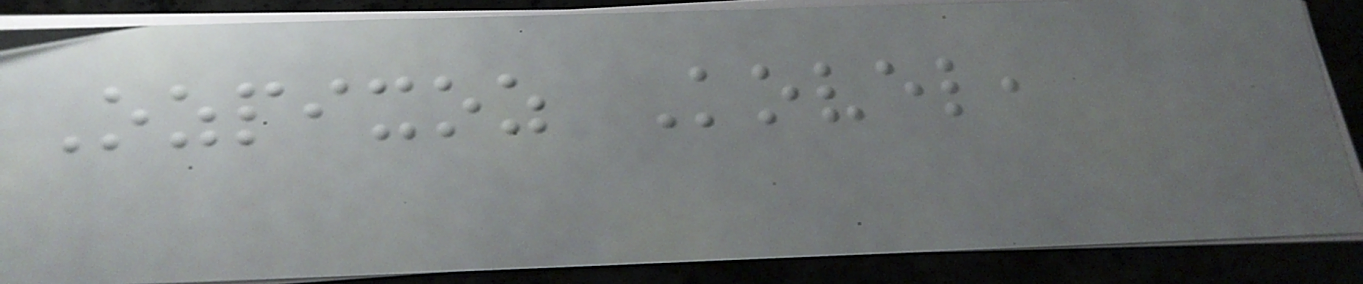Ozpixoz Kovel,
